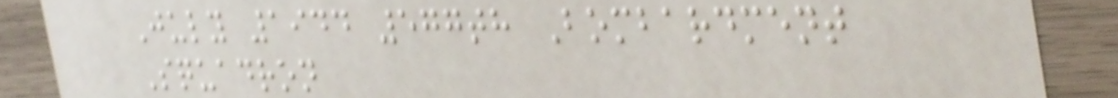July 1944 577th Bombardment
Squadron
